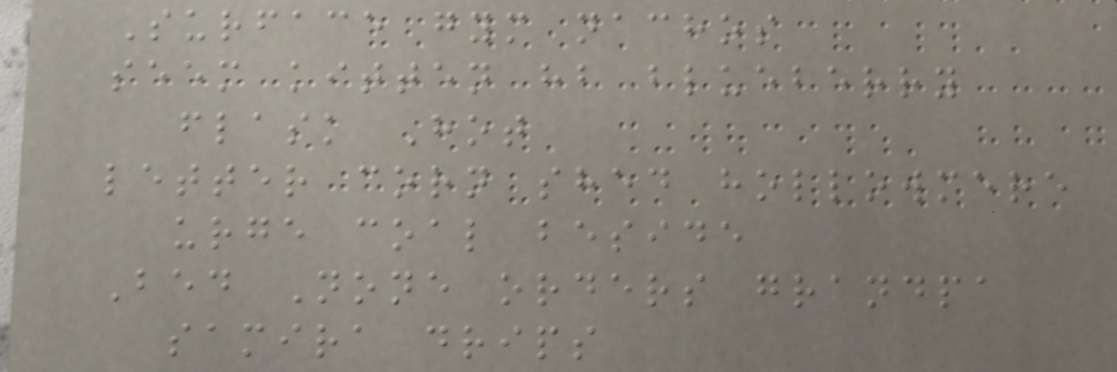Surface gym nachos
seem kitten hb blueberry
flask Hot
letter corn shed hollowmere
urge coal beside
Bed None orders grandpa
samira drips
